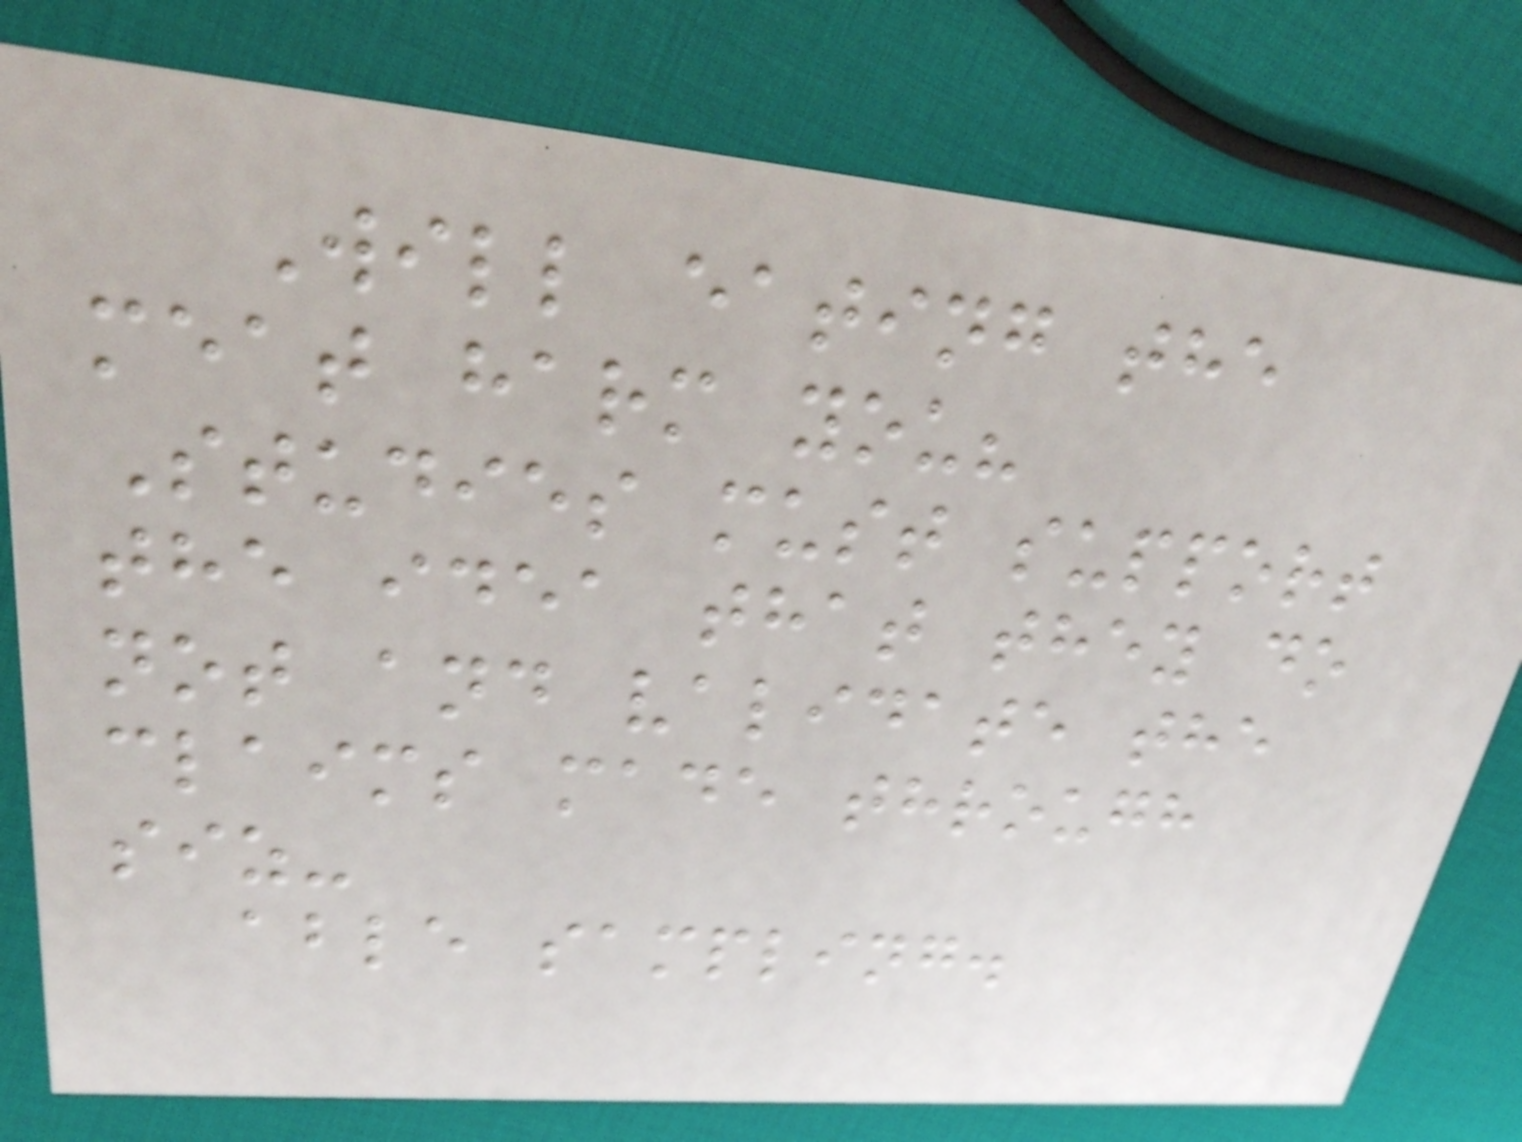Will eating the
meat harm you?
Studies must support
the idea that they do
not and validate the
claims made through
siz-
able sampling.
